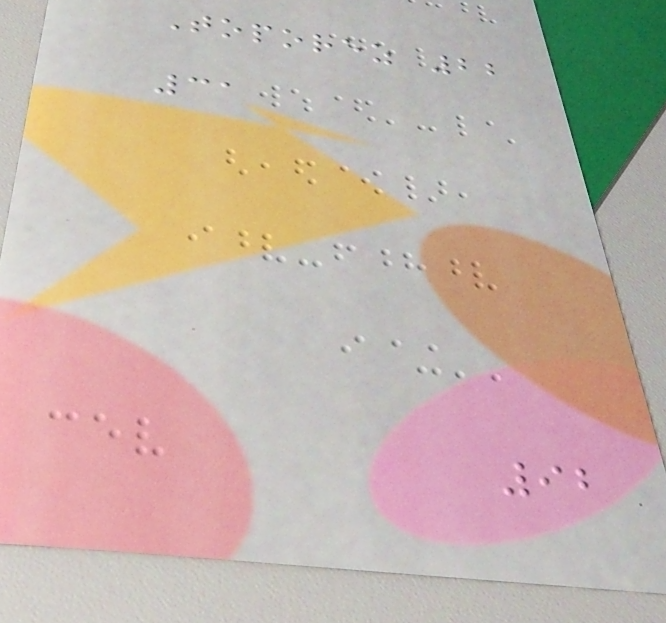Toporez 22
31
92
